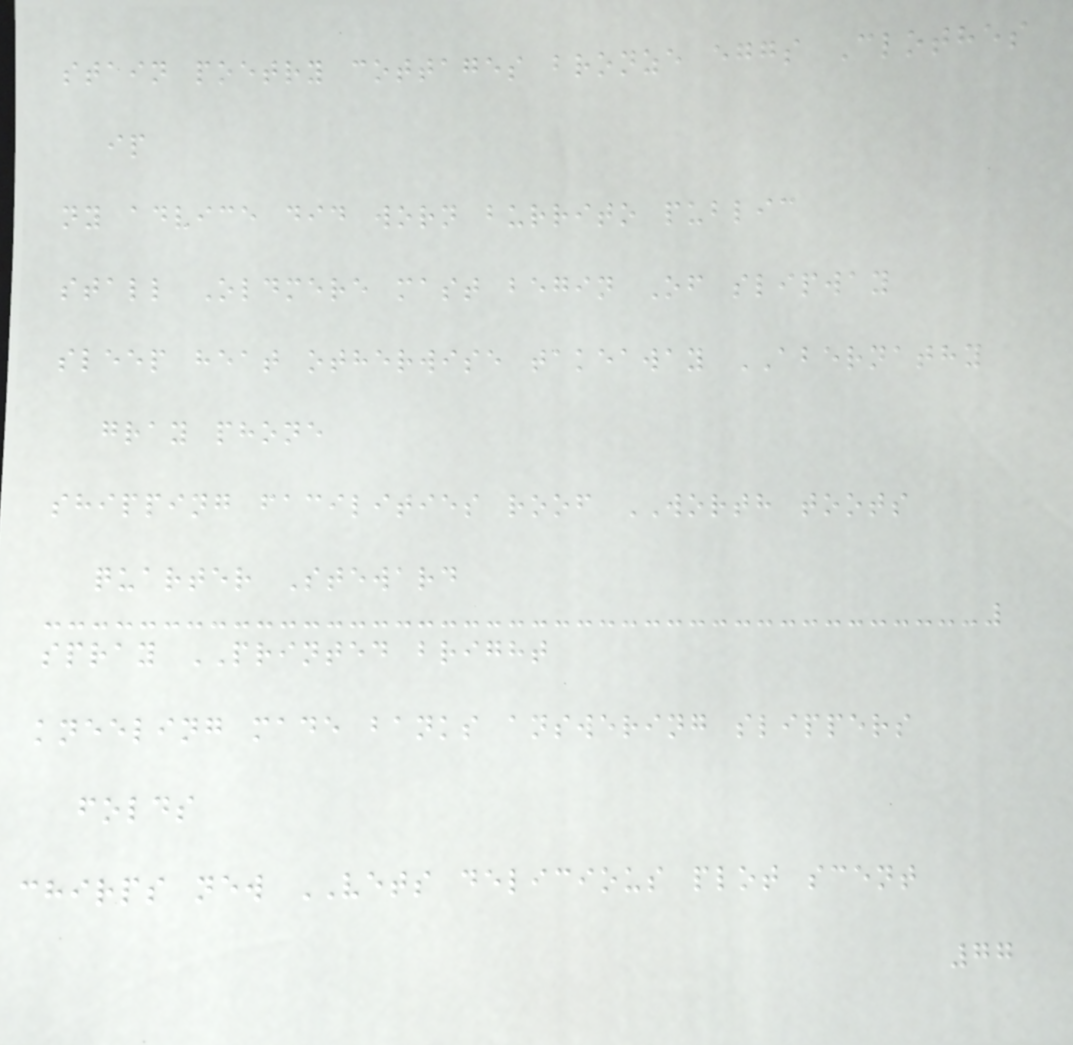stain poetry cottages bronze eggs Clothes
ip
ny advice did worn burrito public
stall Oldmere mast begin Of slipway
sleep heat otherwise takeaway ABERNATHY
gray phone
shipping facilities roof WORTH toots
quarter Steward
spray PRINTED bright
kneeling made banks answering slippers
folds
chirps new VETS delicious plot scent
77
